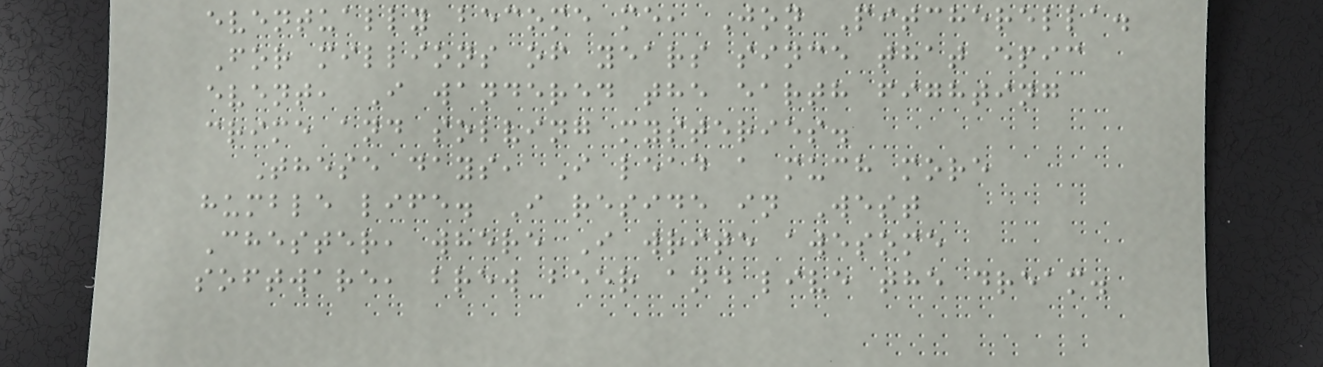eventually become me, Jon Pitcherella.
For millions of years since that epic
event, I wandered the earth fighting
crime and solving mysteries.
These days, I lead a much more
humble life. I reside in West
Chester, where I write awesome
software, brew beer and live the dream.
